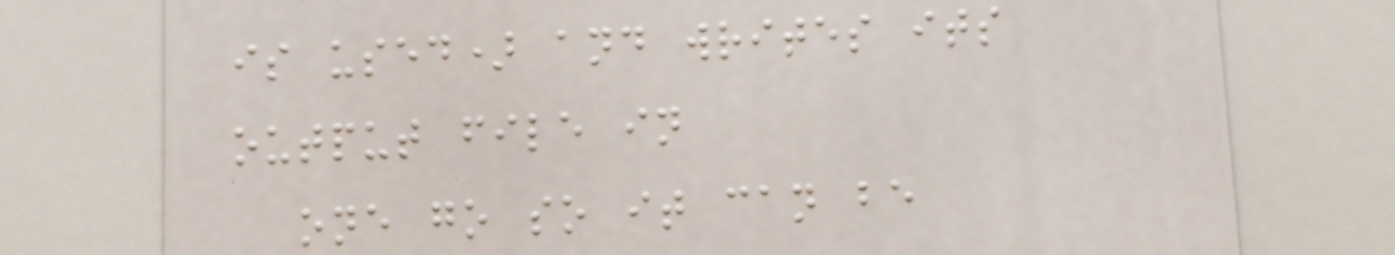is used) and writes its
output file in
one go so it can be
